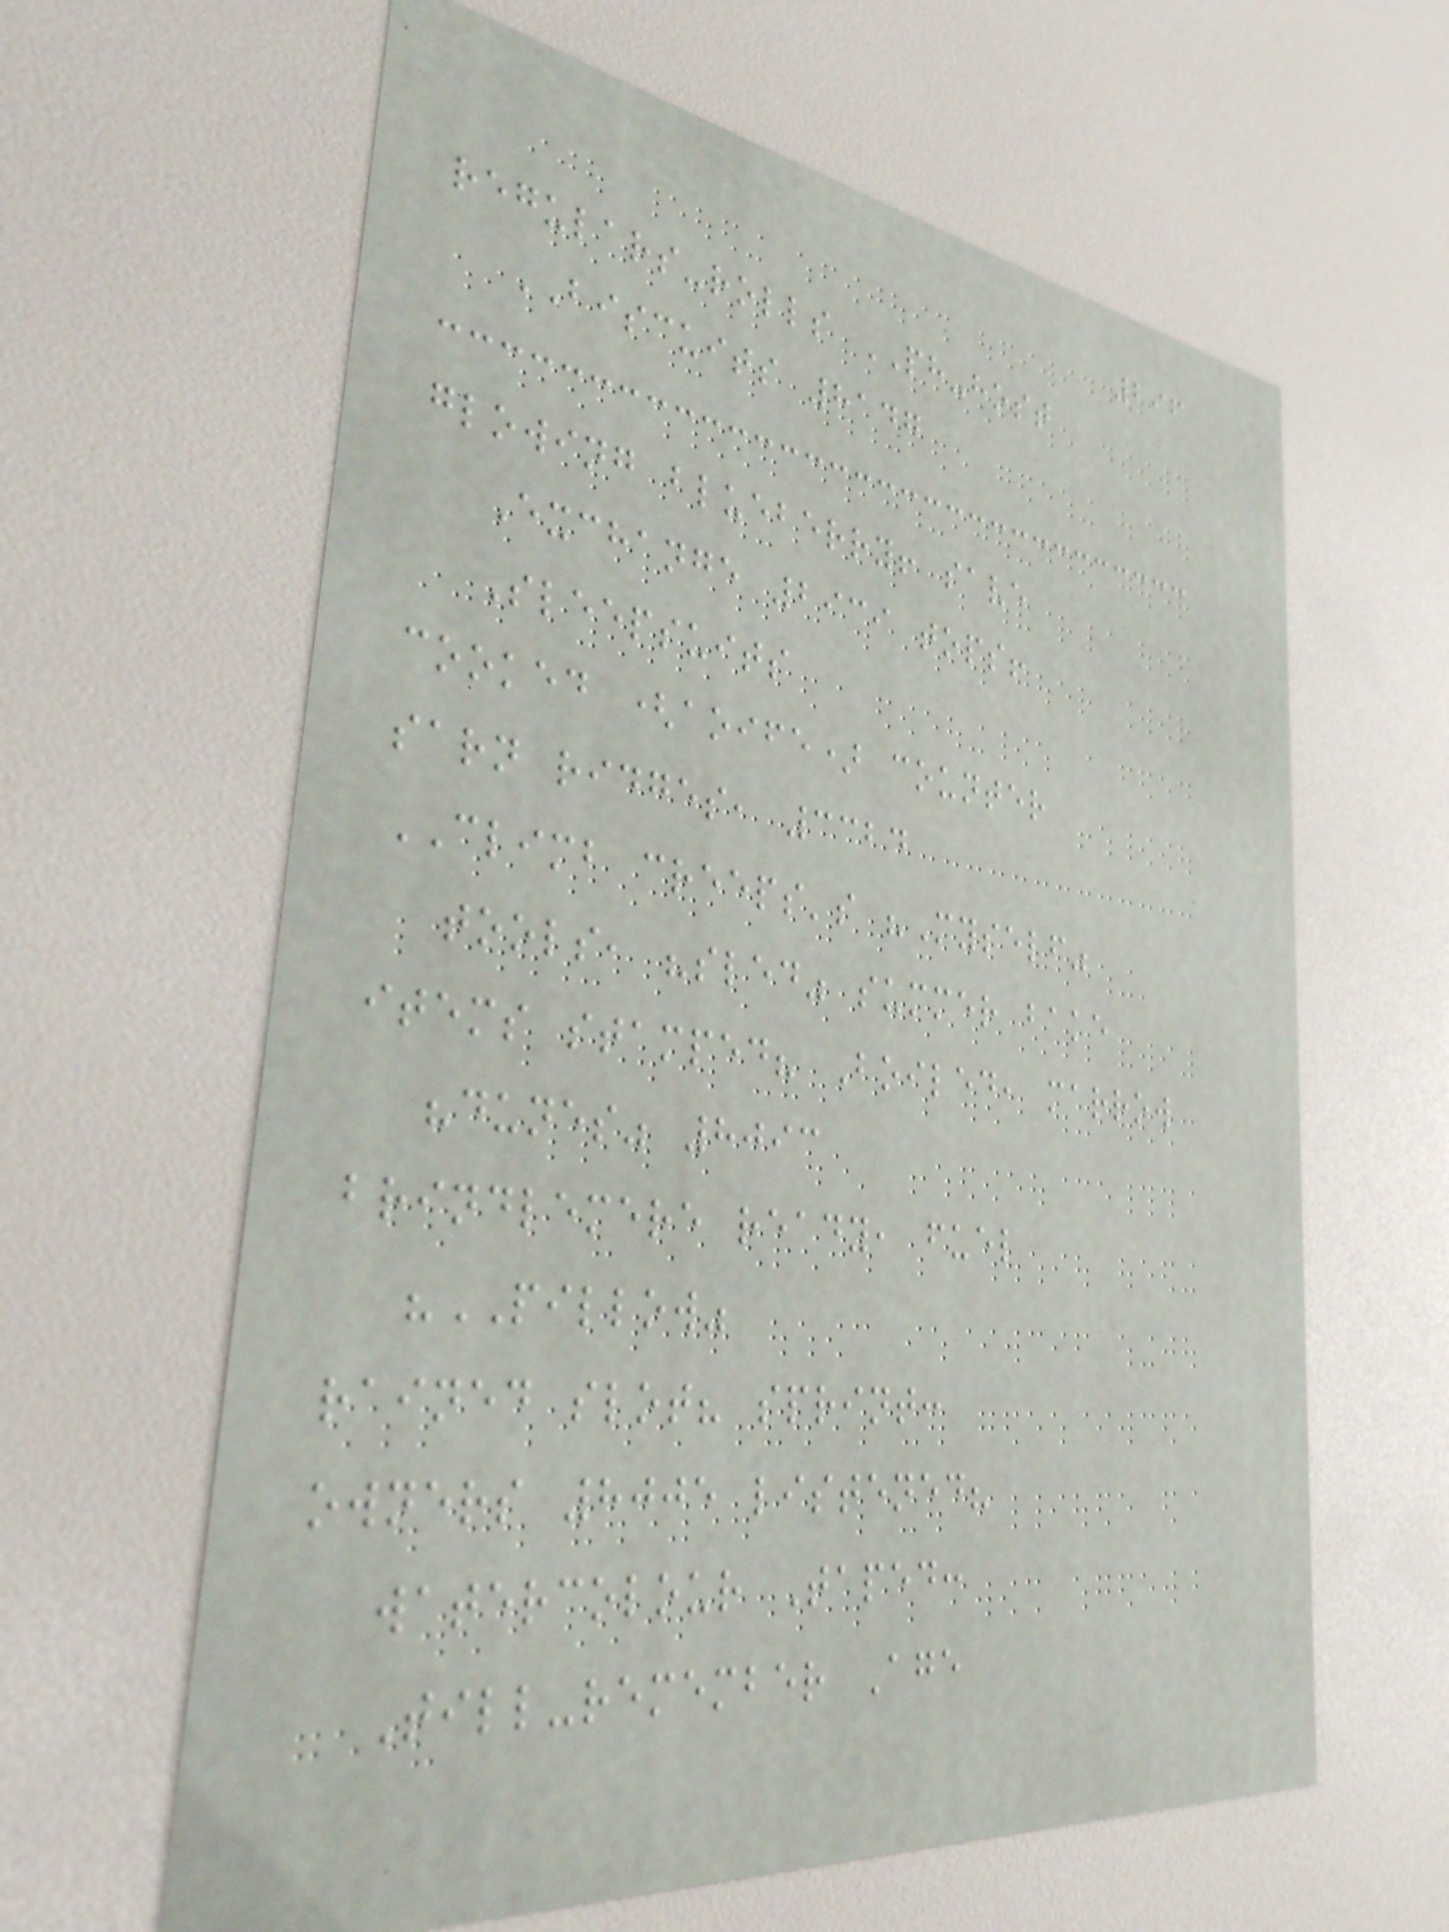296
regulars-rolls PH-host
BISCUITS 8147
glowing blueberry! save
Exchange 2939 tops!
Sleepsuits
cooked (aoife) counter
sarn ridges, 3324
CLIMB creeps's "Myself"
tools, "sled" summer bake
items stamped? Boiled, marrow
"dunes" 8093
brindlemere ready, fuel
"PILLOW"
rained slot? sprint:
owners 8005 listened?
watercolour Taped:
Till-remember Age
